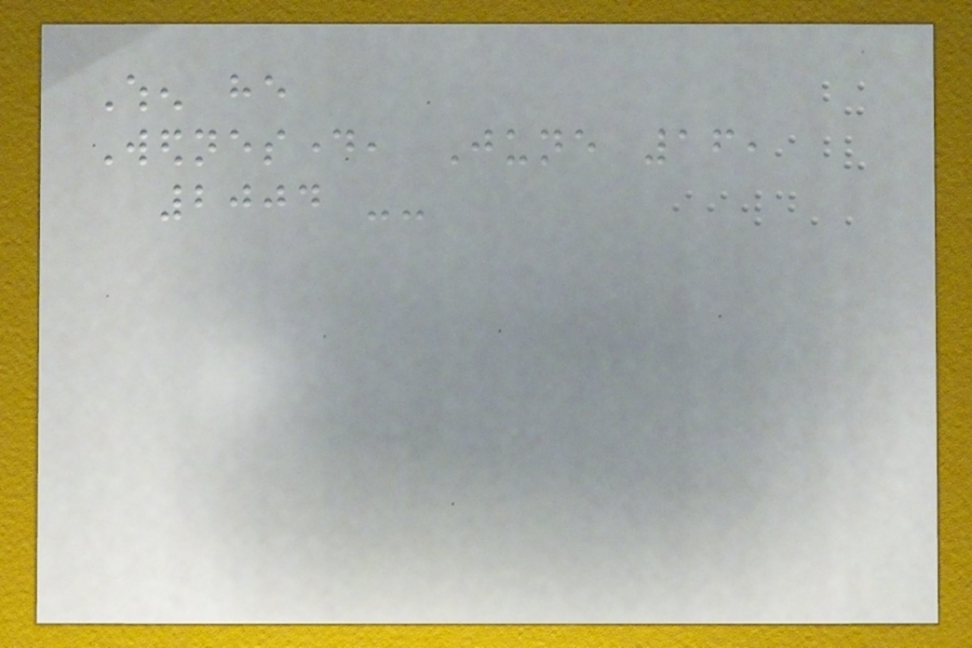When he
Wednesday, June 16,
2004 --
